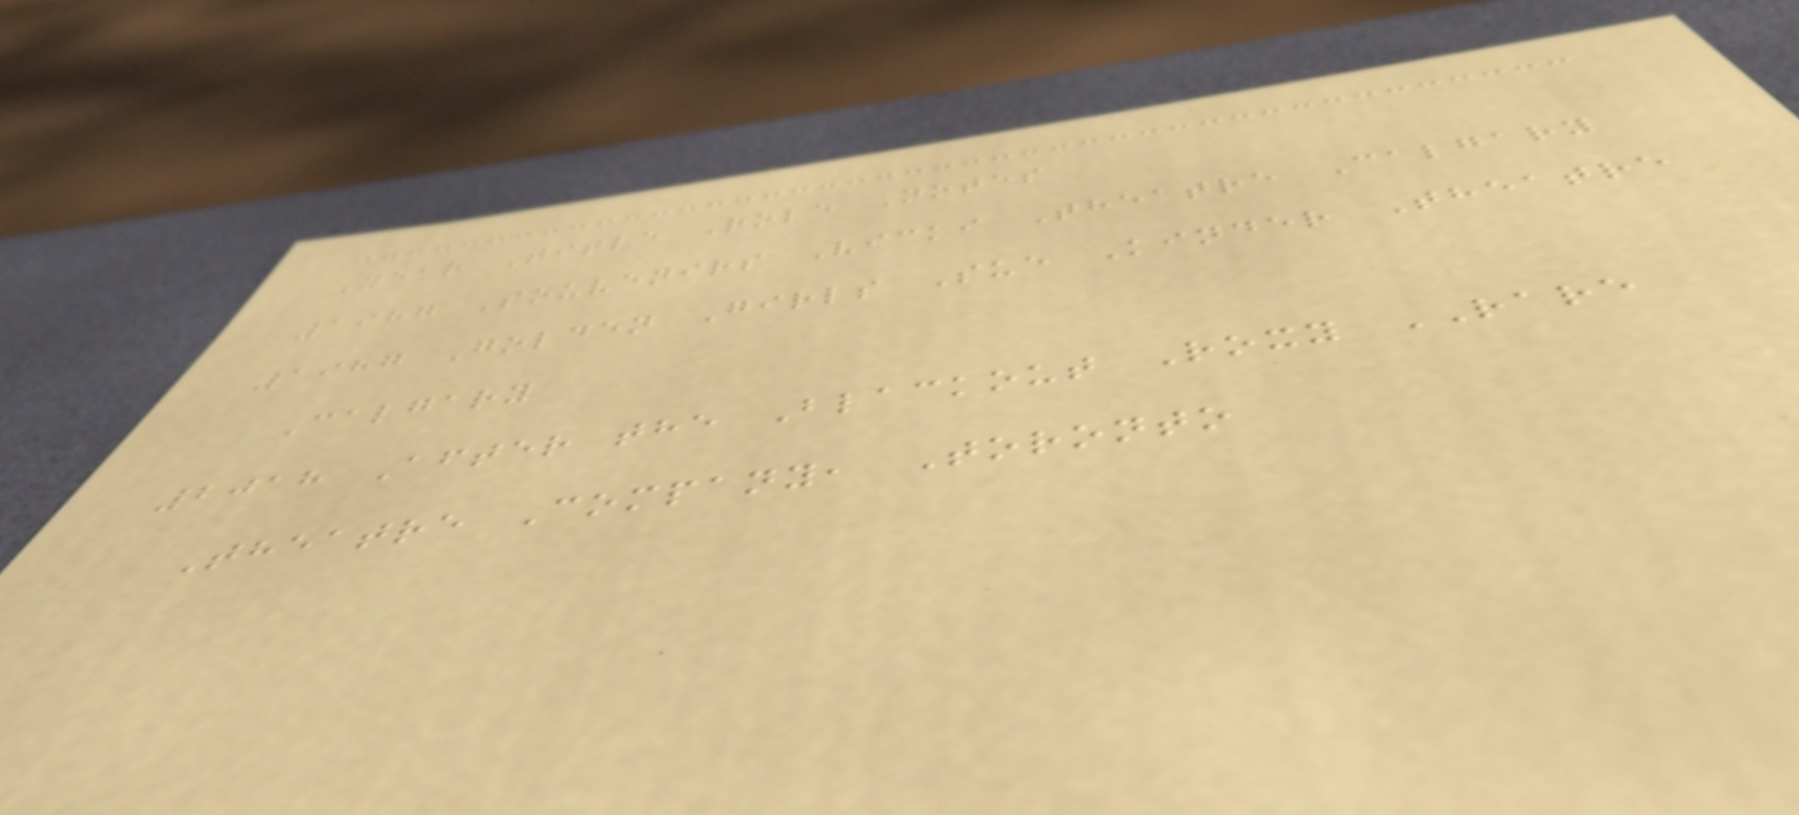Year Title Role Notes
1987 Souvenirs Vicki Theatre Calgary
1987 Golden Girls Sue Kinder Theatre
Calgary
2018 After the Blackout Roxy RARE
Theatre Company, Toronto
